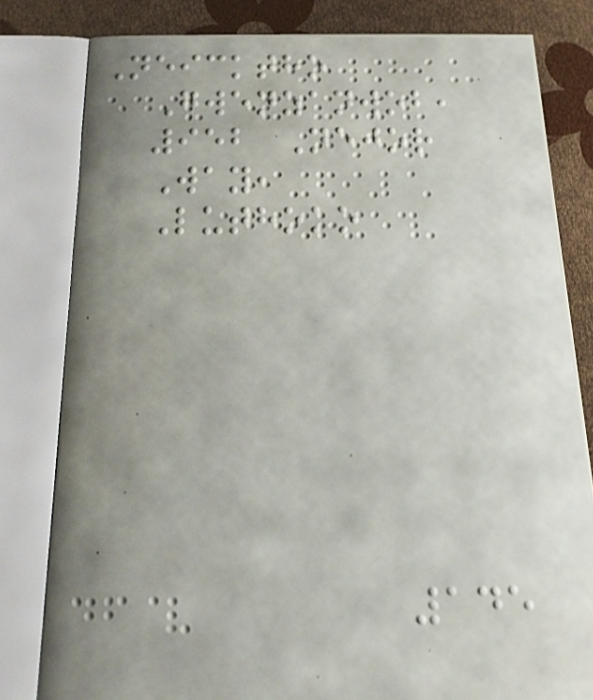Neicktho
Gwenzanwob,
952 Nejor
Way,
Luthoko
145
